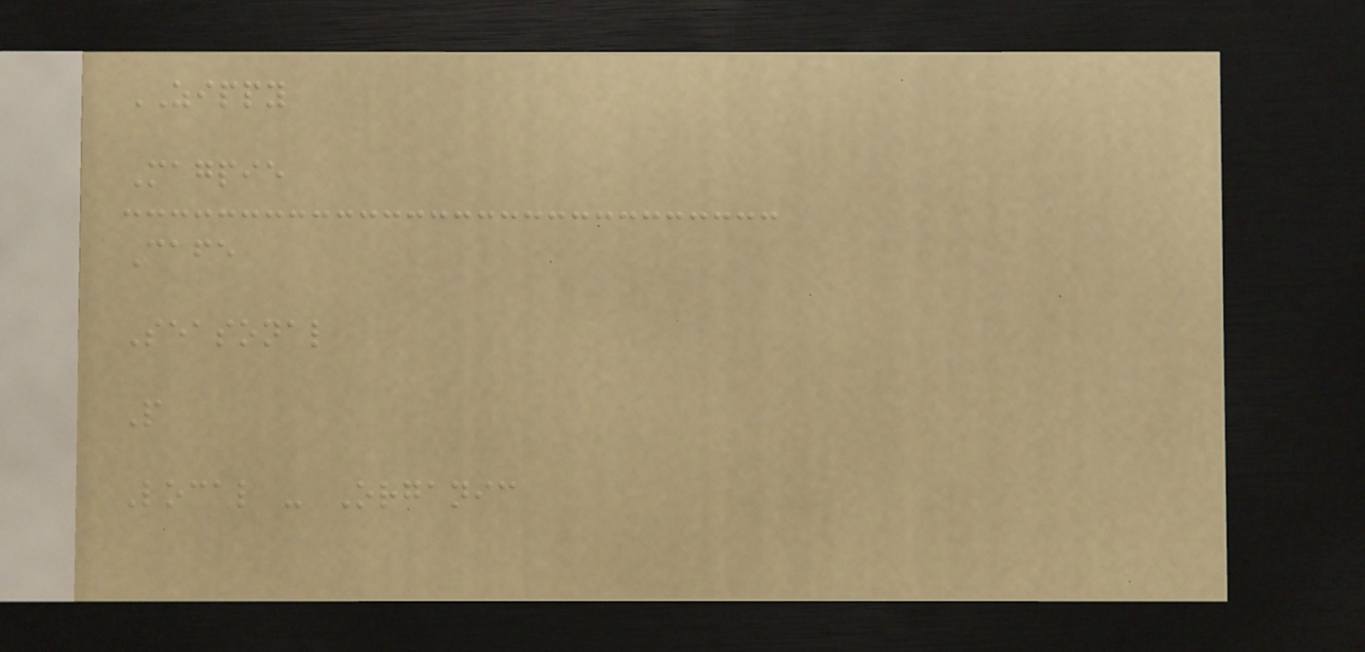ZIPPY
Magpie
Cafe
Seasonal
P
Local - Organic
